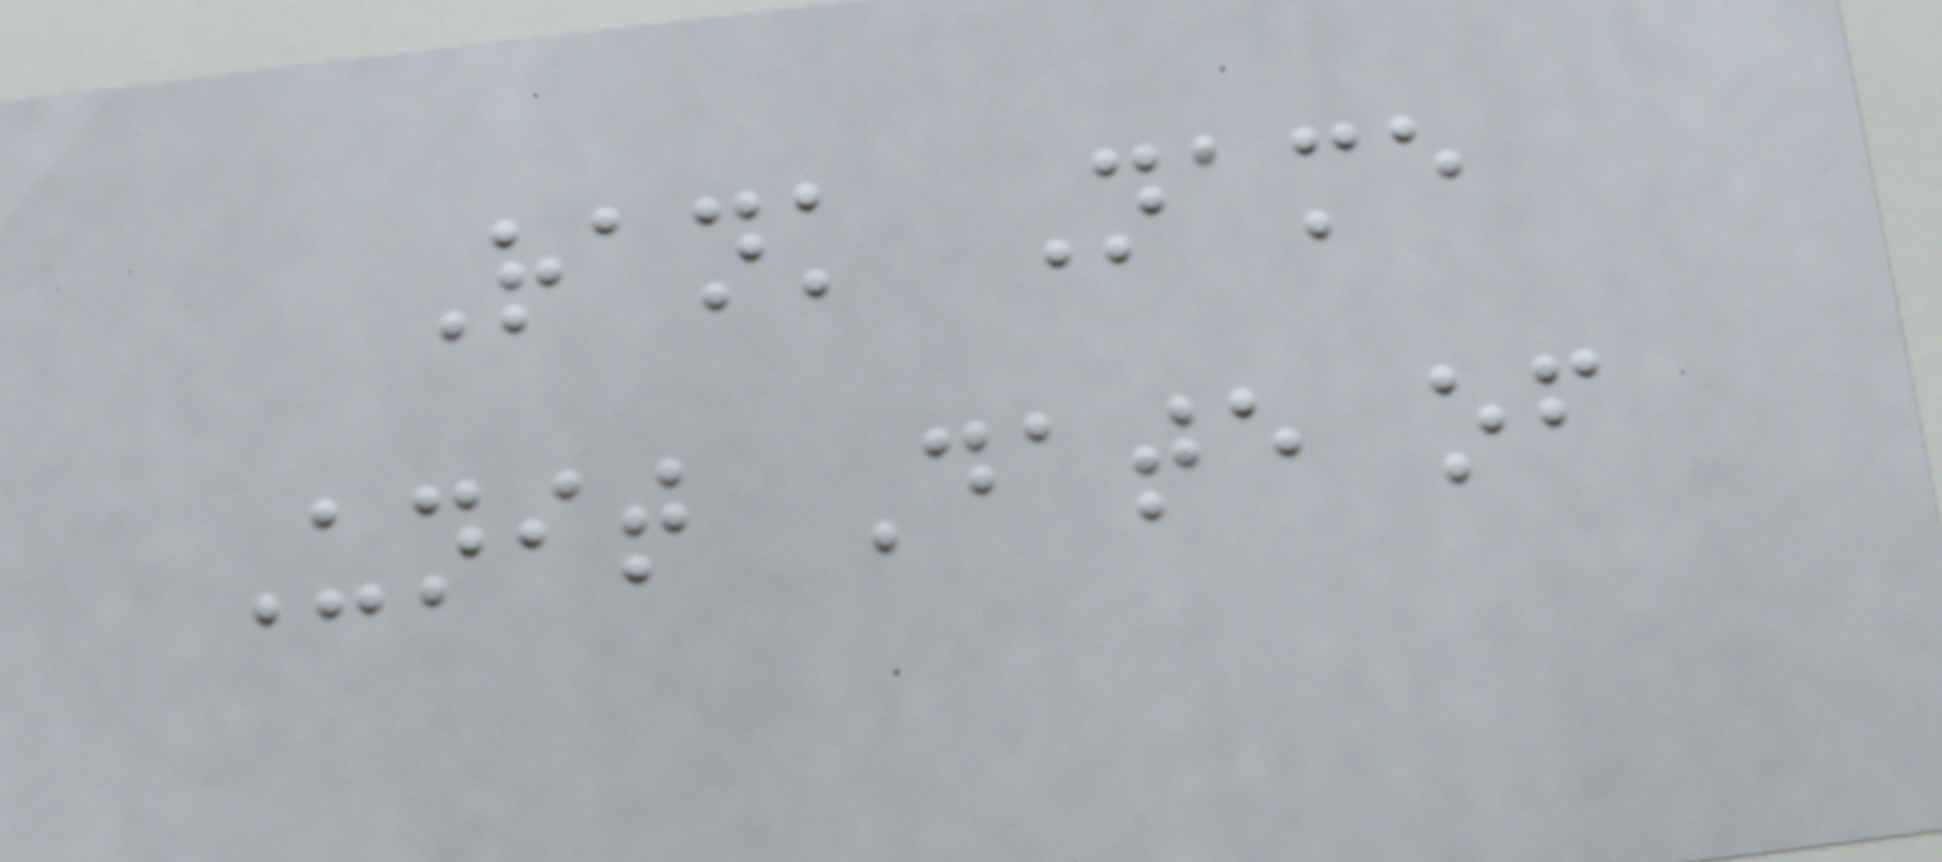Rank Name
Unit Date of
